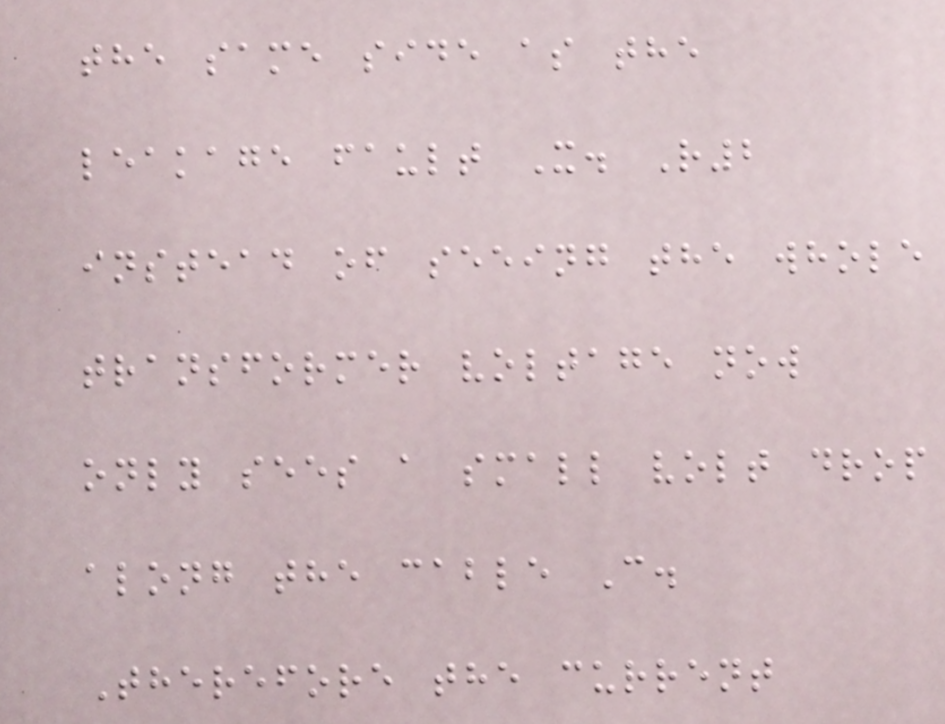the same side as the
leakage fault X. R2
instead of seeing the whole
transformer voltage now
only sees a small volt drop
along the cable C.
Therefore the current
